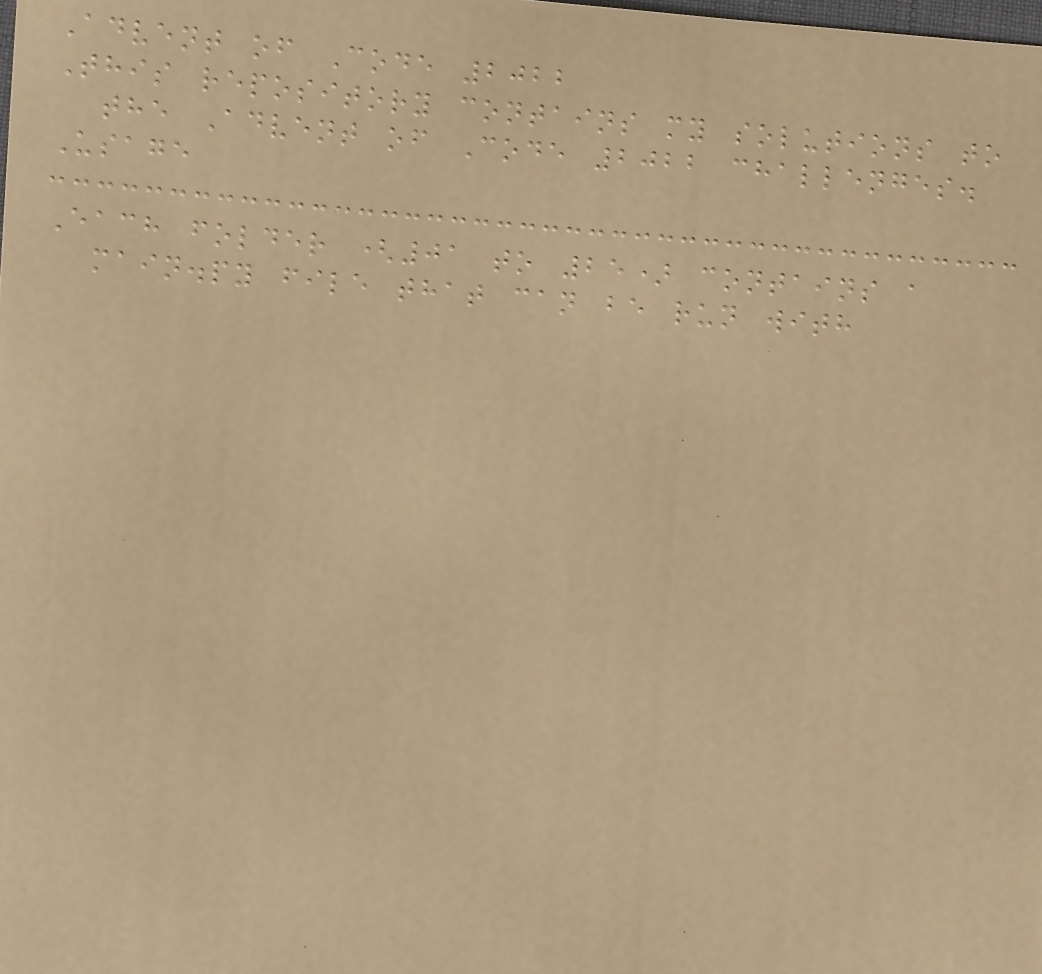Advent of Code 2022
This repository contains my solutions to
the Advent of Code 2022 challenges.
Usage
Each folder (01 to 25) contains a
main.py file that can be run with
